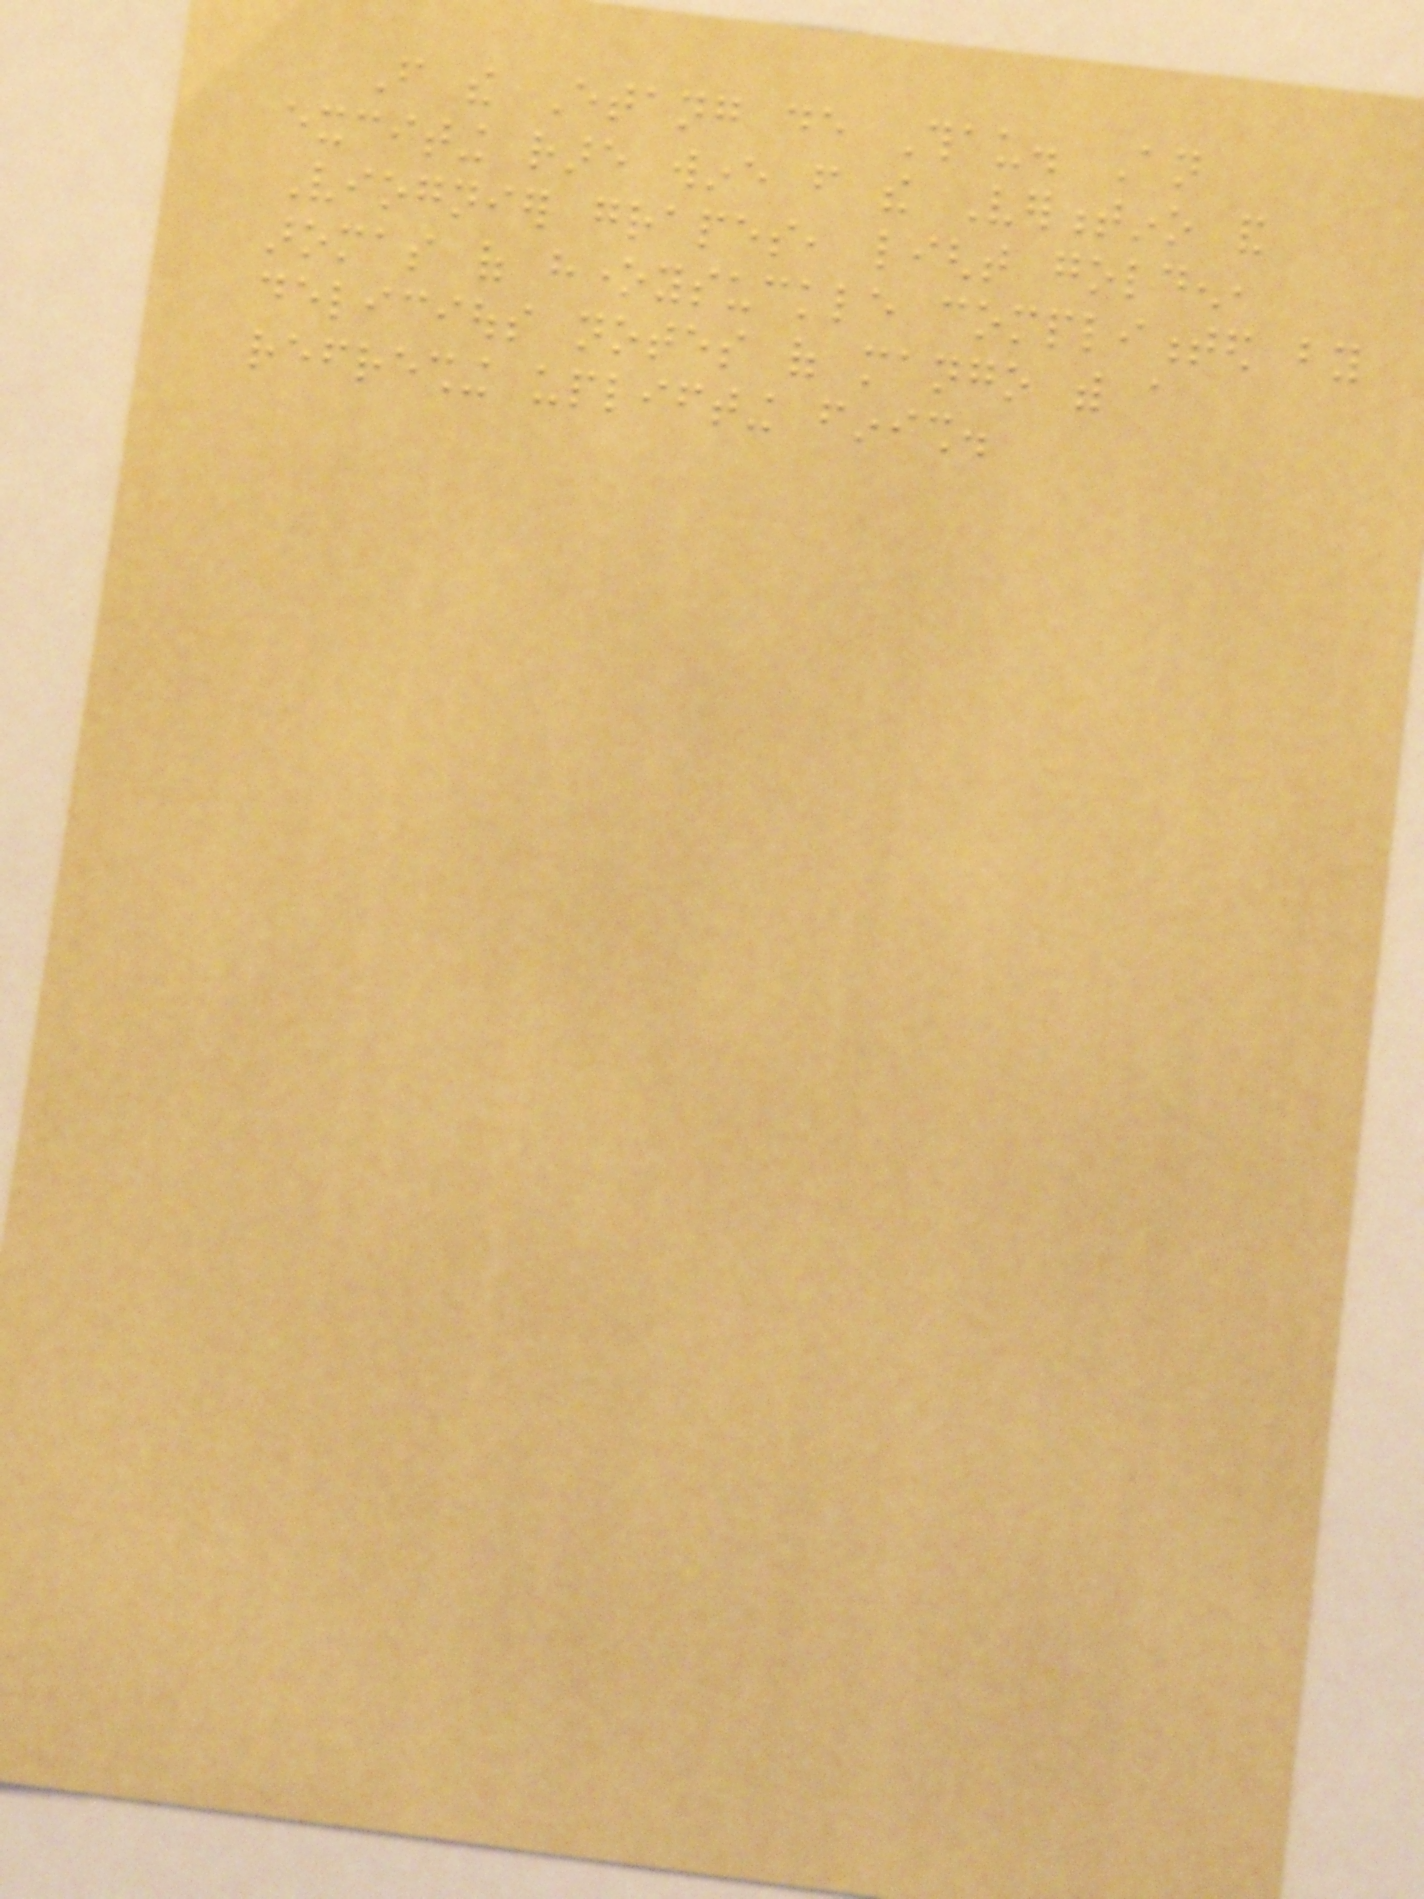From the Etang de Thau. An
exciting rare wine from the Vermentino and
Viognier grapes, light golden,
aromas of honeysuckle complimented by
delicious notes of mango with a
refreshing uplifting finish.
